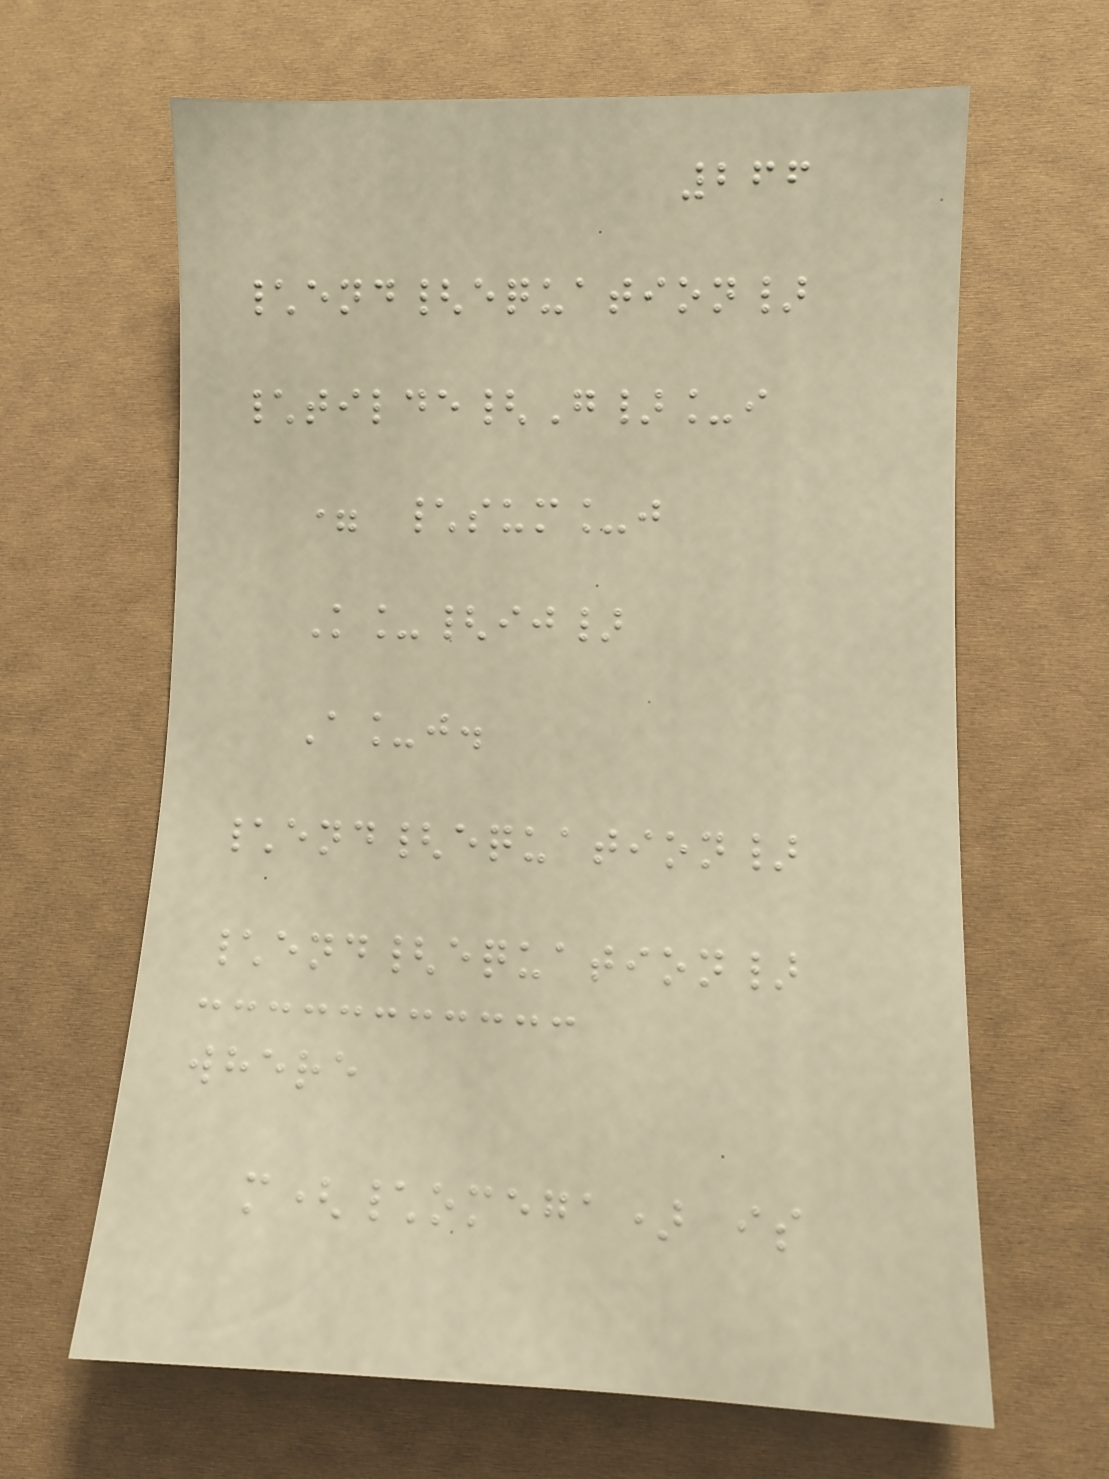266
\end{equation}
\tilde{G}_i
= \sum_j
K_{ij}
A_j.
\end{equation}
\end{equation}
where
m(\omega) is
